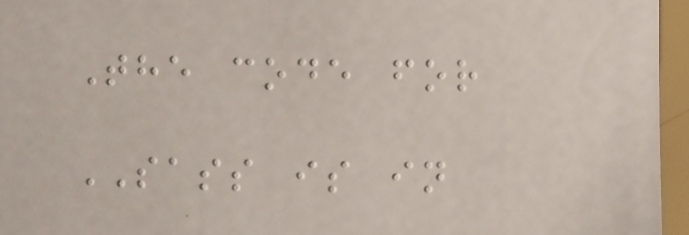The code for
SASS is in
